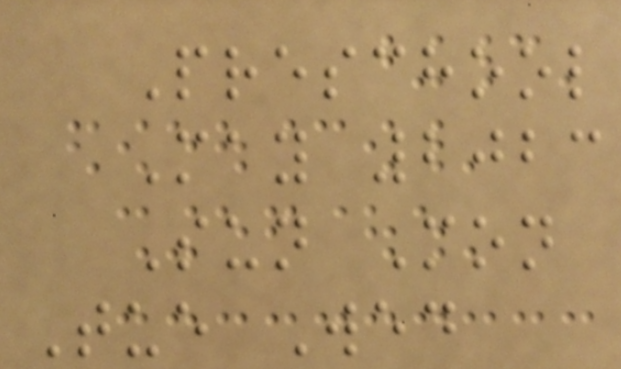Preschool
May 2023
Sun Mon
Tue Wed
